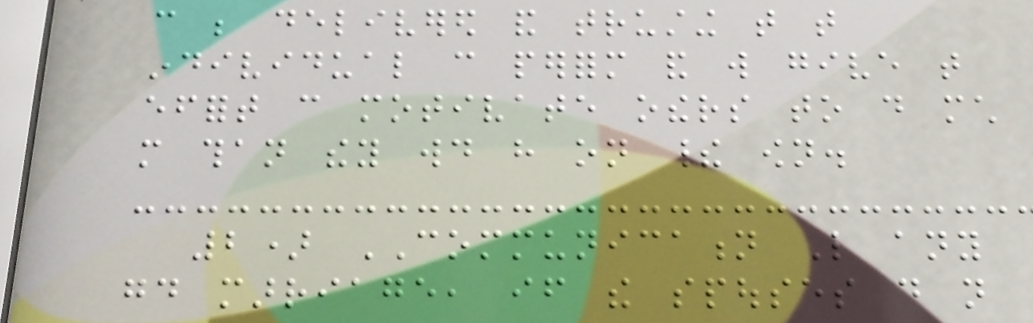can be delivered and trusting that that
individual can perform and will give that
effort can motivate others to do much
more than they would have on their own.
2) COMMUNICATION Like any
good marriage, if the spouses do not
